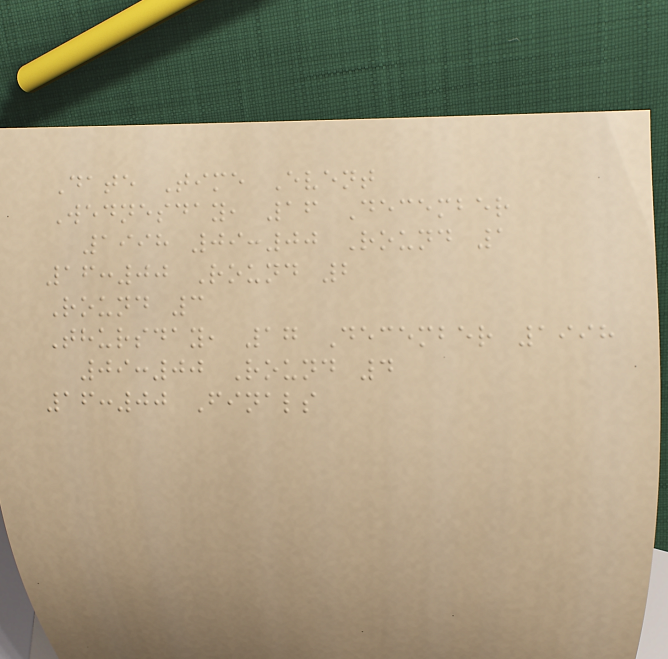Date Time Event
Wednesday, 16 December
1998 09:00 Round 1
16:00 Round 2
Round 3
Thursday, 17 December 1998
09:00 Round 4
16:00 Finals
